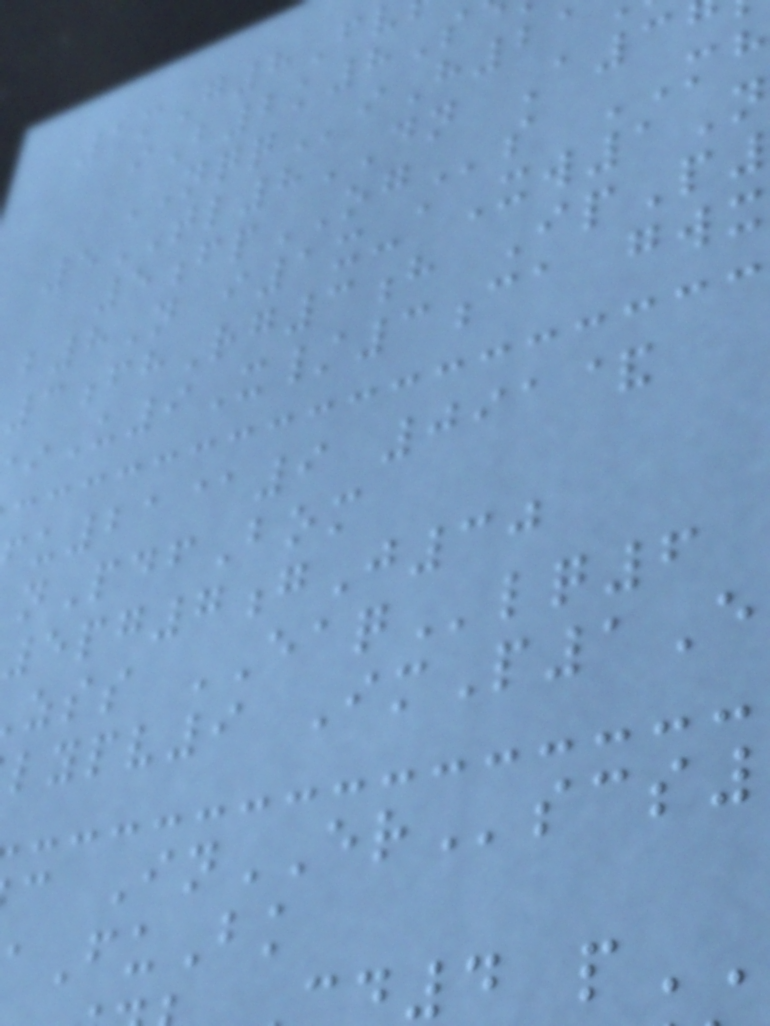1mG8F
iB2k8S
NQQiH21
5TL8DN A3
5fpOGs MH
b8N i1x-aXw1N
3fhRg3h IpP
U9X/3ca gwx
u21@9 091&
nPdfBom
5pg7gJ30
zss EAQlq6
lypv9 ImP1E
c InERscs
aFuBk
